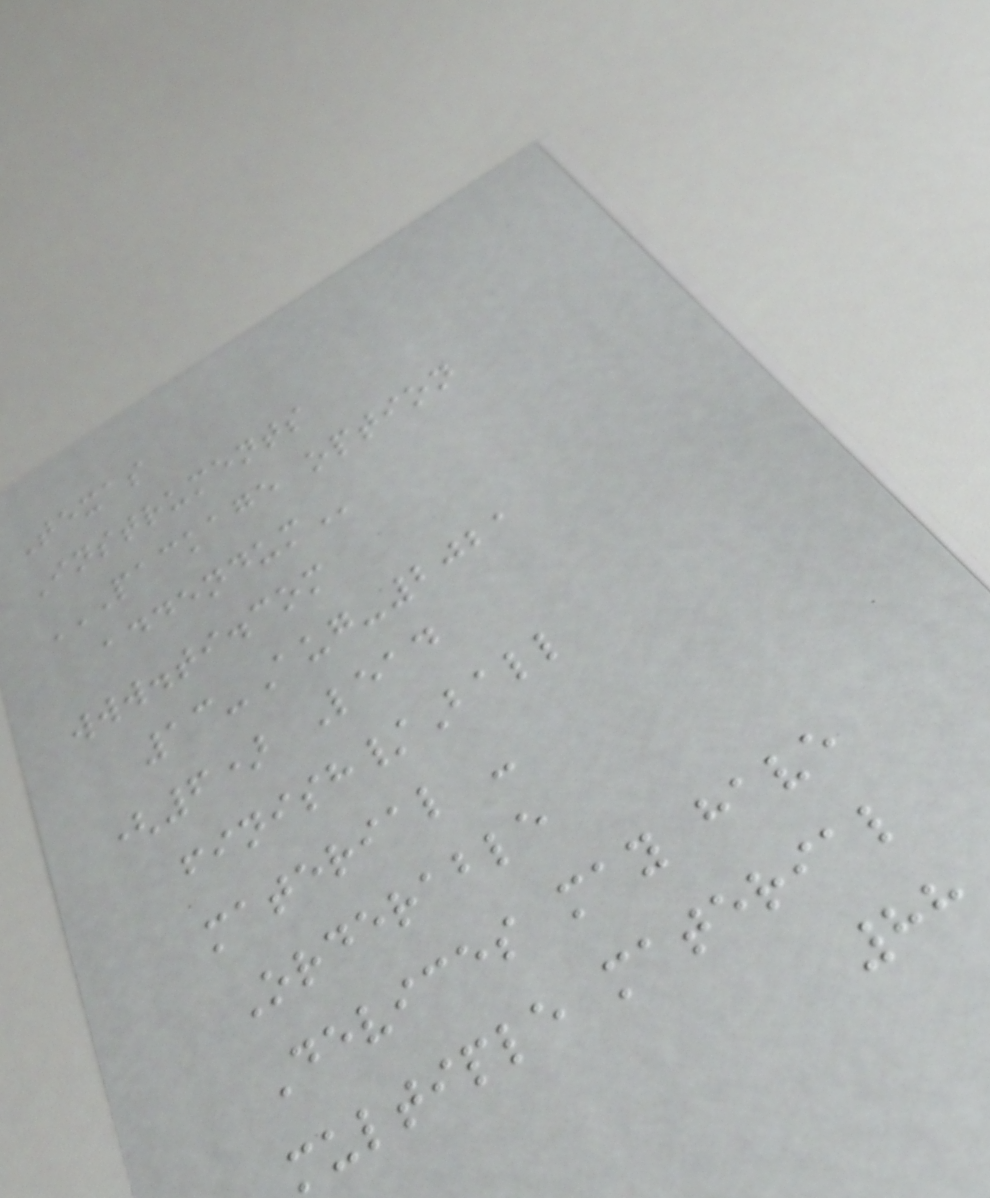Texas
Instruments
PACKAGE OPTION
ADDENDUM
www.ti.com
13-Aug-2021
(6) Lead
finish/Ball
material -
Orderable
Devices may have
multiple material
88
